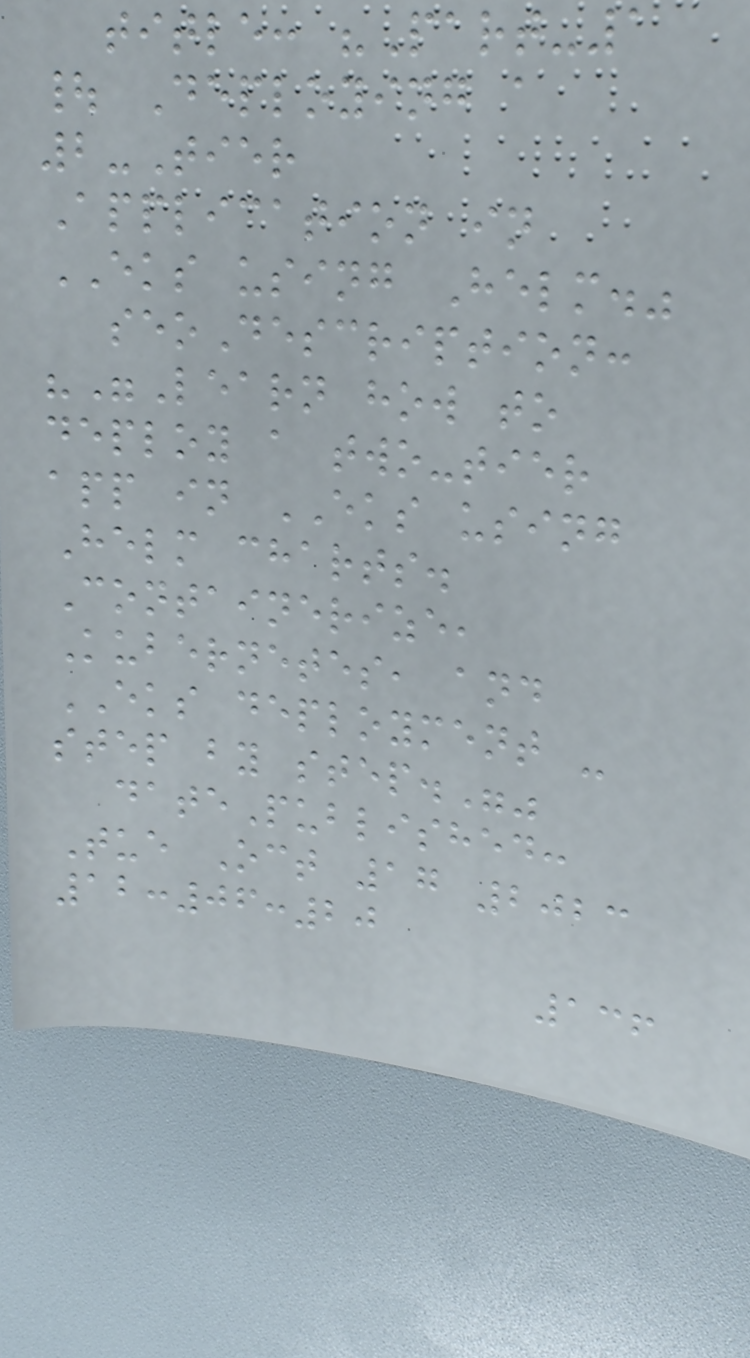title: "Part-1
| Deploying a
2-Tier
Application in
EKS using Helm."
seoDescription:
""Learn how to
deploy a two-tier
app in EKS using
Helm charts.
Containerize,
Kubernetes, and
EKS deployment -
step by step.""
datePublished:
Tue Oct 17 2023
12:06:20
136
